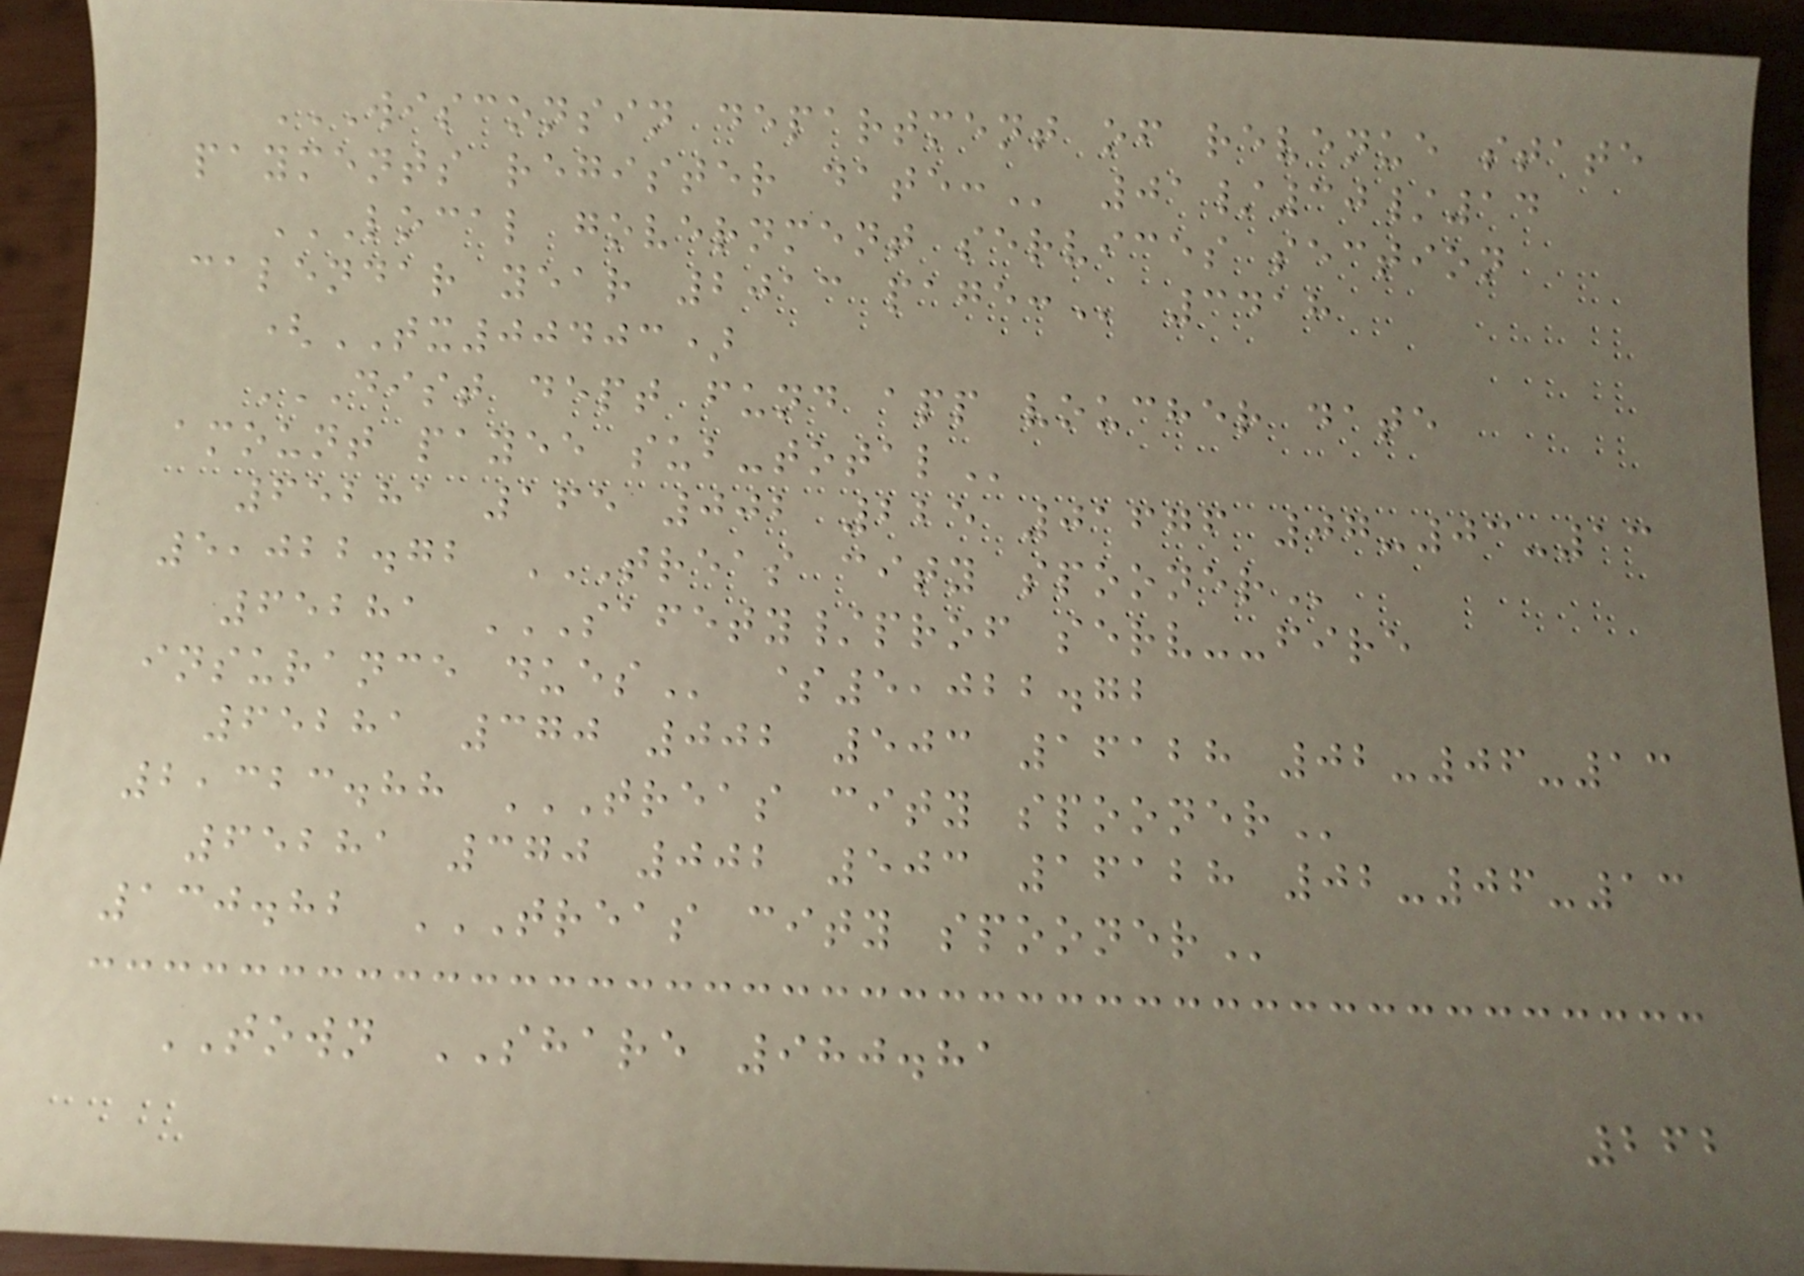WISCONSIN DEPARTMENT OF REVENUE STATE
PAYMENTS REGISTER DATE: 01/30/14
LOCAL GOVERNMENT SERVICES SECTION
CALENDAR YEAR 2013 PAGE: 3418
(TX00403)
DIST DEPT FUND APP VOUCHER DATE
AMOUNT PAYEE SUB-TOTAL
65281 165 002 225 01676 07-03-13
5,022.72 TREAS CITY SPOONER
65281 SAFETY/PROF SERV--FIRE
INSURANCE DUES $5,022.72
65281 370 002 503 16128 02-06-13
2,323.88 TREAS CITY SPOONER
65281 370 002 503 16128 02-06-13
130.82 TREAS CITY SPOONER
TOWN SHARE 980.81
262
